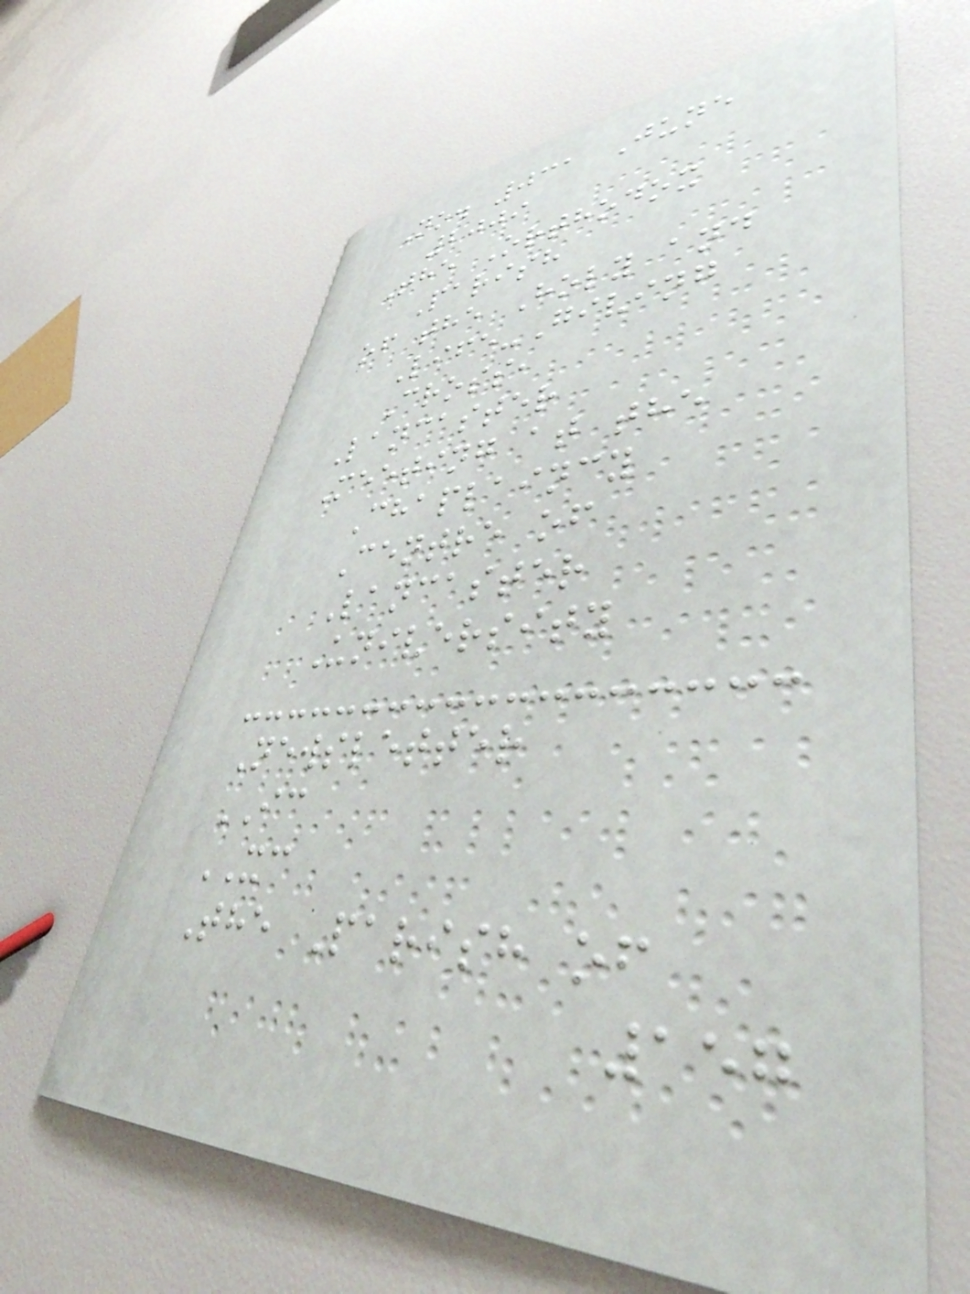No. 031 June
2009
The Orthodox
Parish
of the Holy and
Life-Giving
Cross,
Lancaster
Meeting at the
Chaplaincy
Centre of
Lancaster
University
Newsletter
IC
XC
The Parish of
157
